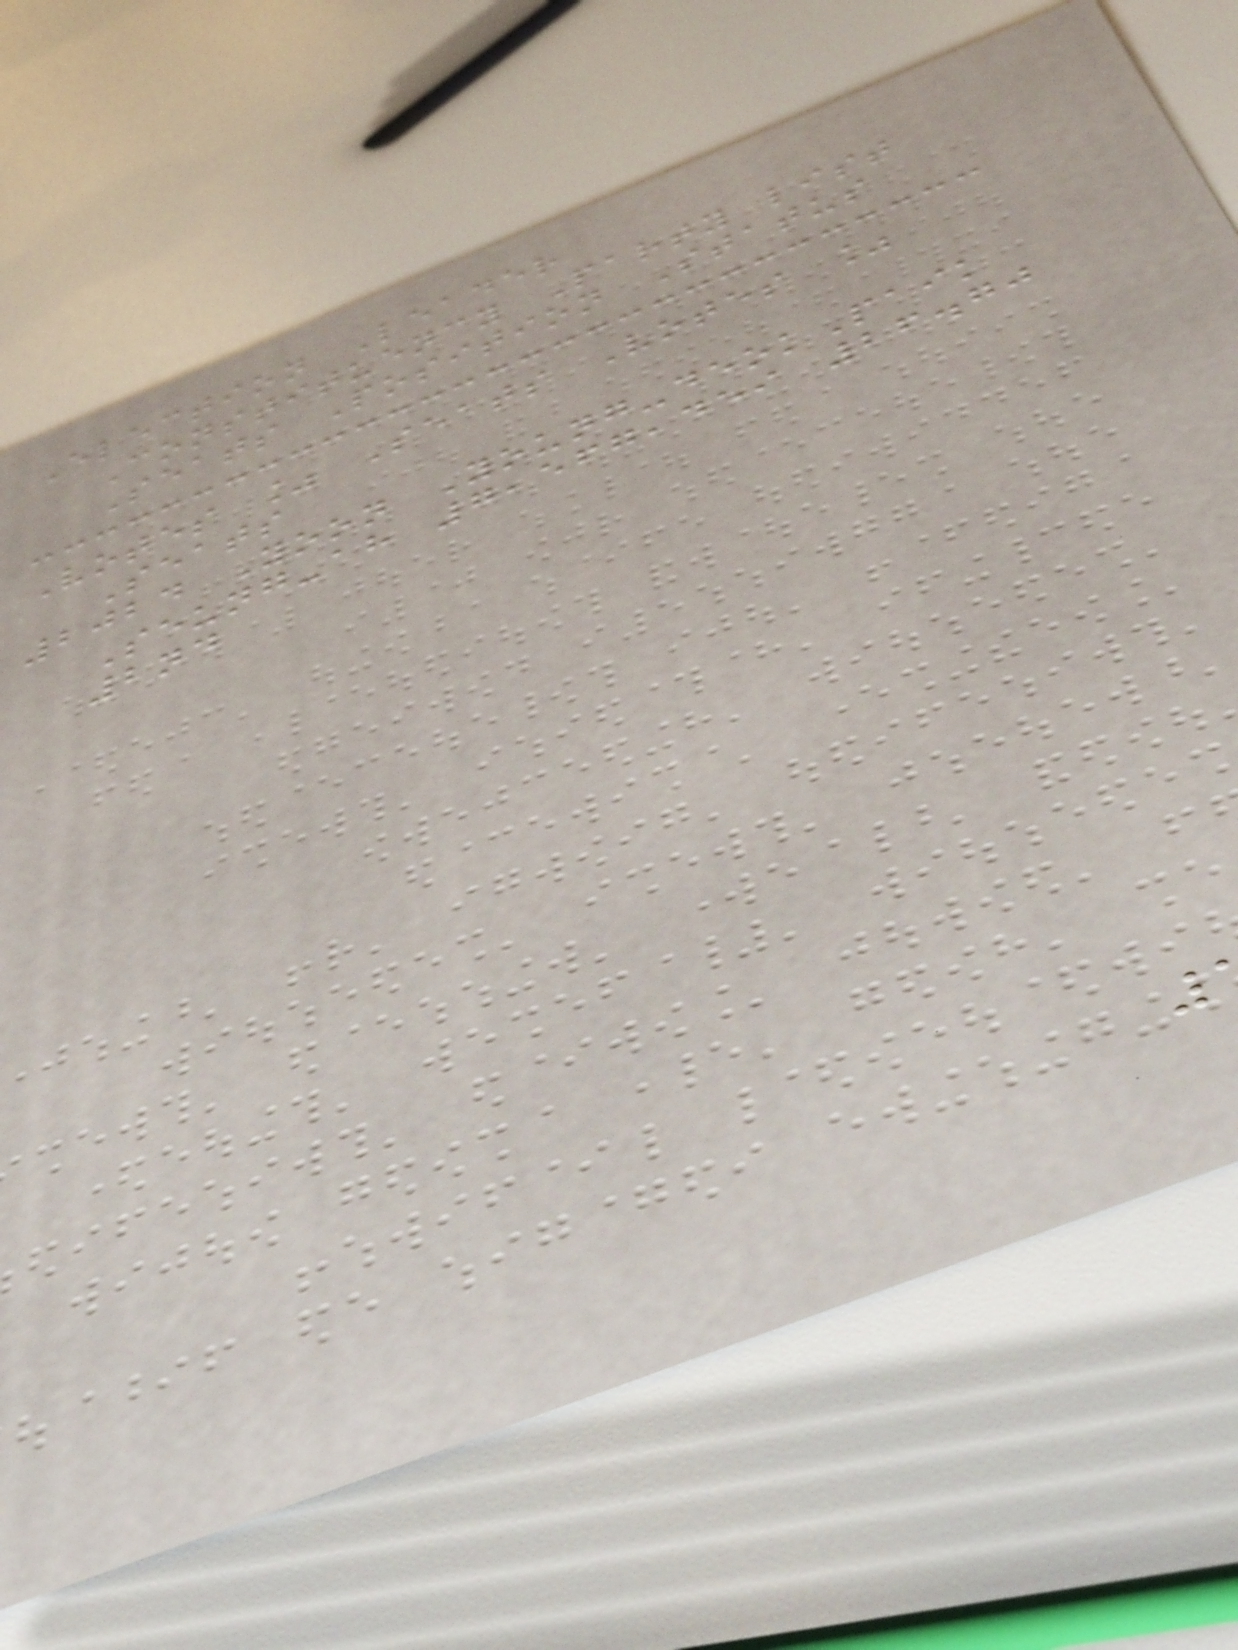Election Leader
Constituency Party list
Seats Position Status
Votes % Seats Votes %
Seats
2024 Yoon Young-deokPaik
Seung-ah 7,567,459 26.70
2nd
